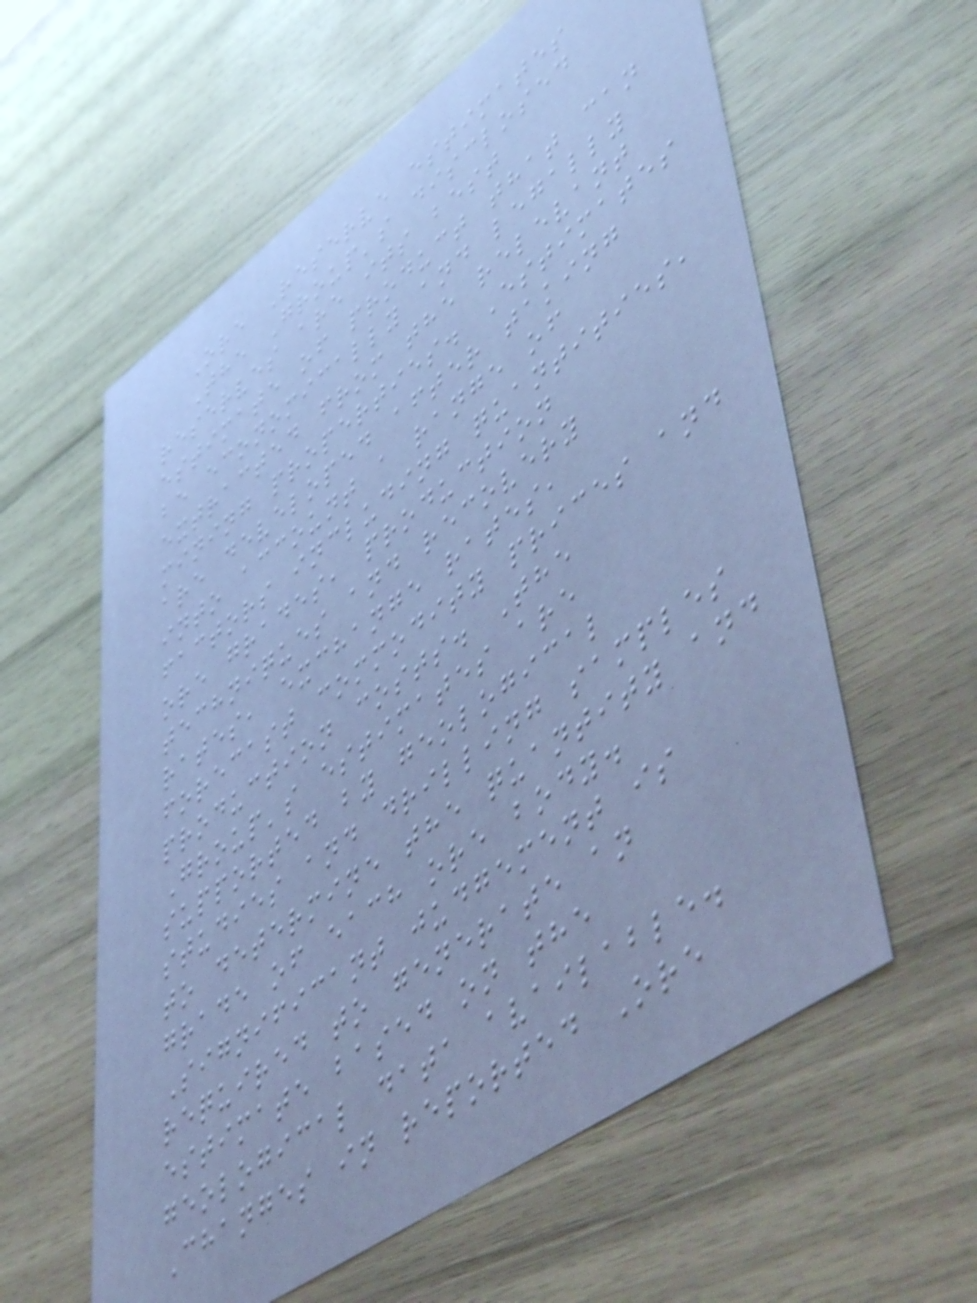Ore Reserve estimates
The Group's disclosed
reserves are its best
estimate of product that can
be economically and legally
extracted from the relevant
mining properties. Estimates
are developed after taking
into account a range of
factors including quantities,
ore grades, production
techniques and recovery
rates, exchange rates,
forecast commodity prices and
production costs. The
Group's estimates are
supported by geological
studies and drilling samples
to determine the quantity and
grade of each ore body.
Significant judgement is
required to generate an
estimate based on the
geological data available.
Changes in reported Ore
